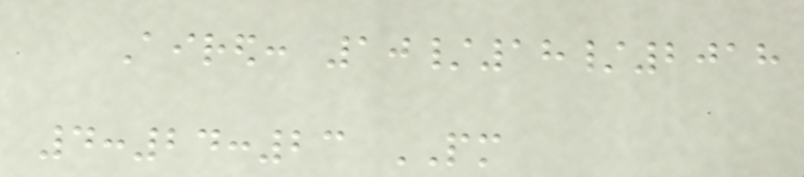Aired: 10/18/2018
4:24:23 PM
